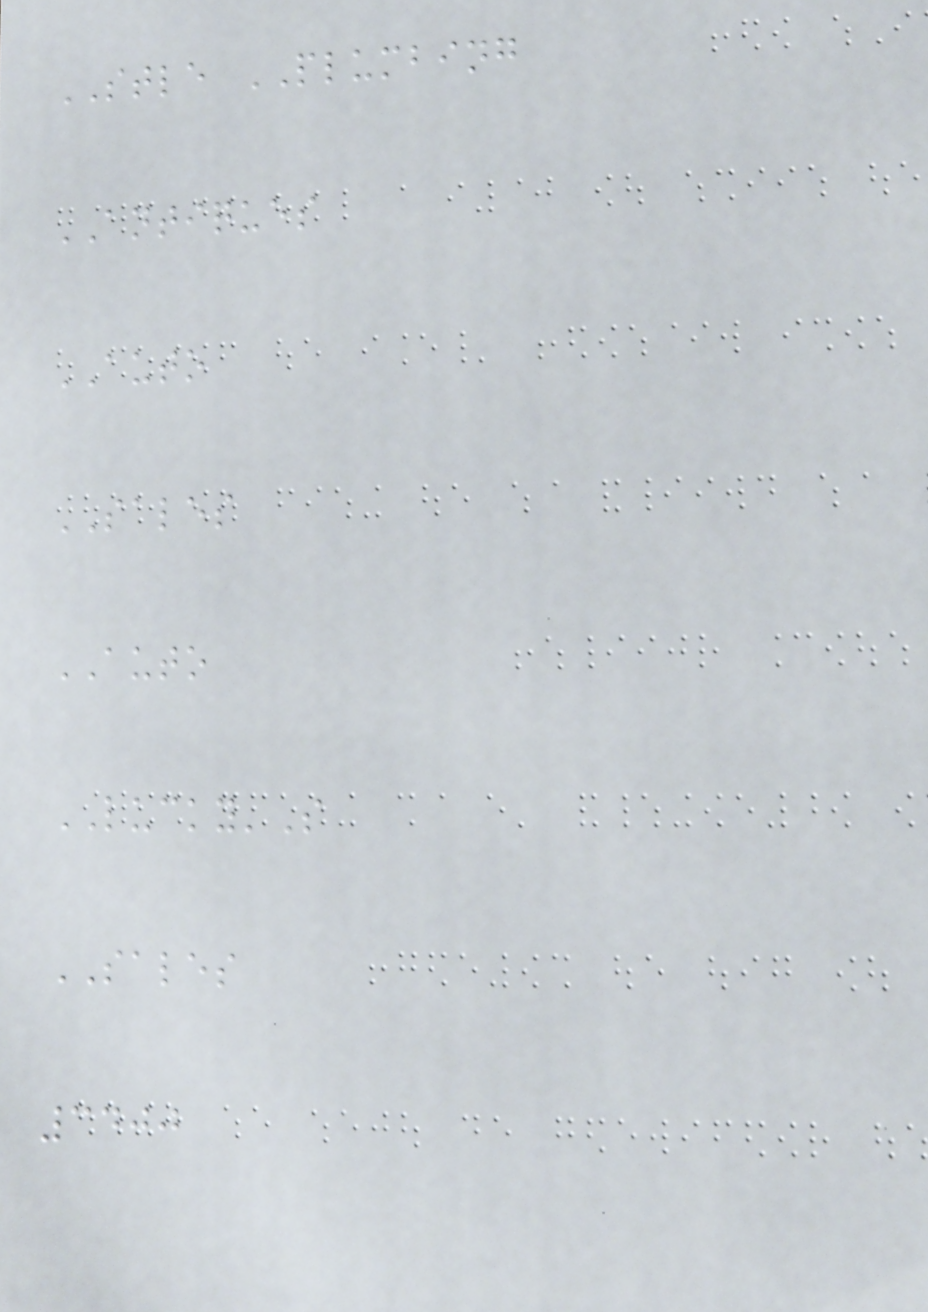STLE PLUMBING
ANTIQUES
AUTO
SALES
AUTO
LUCKY'S
SALES
3400
